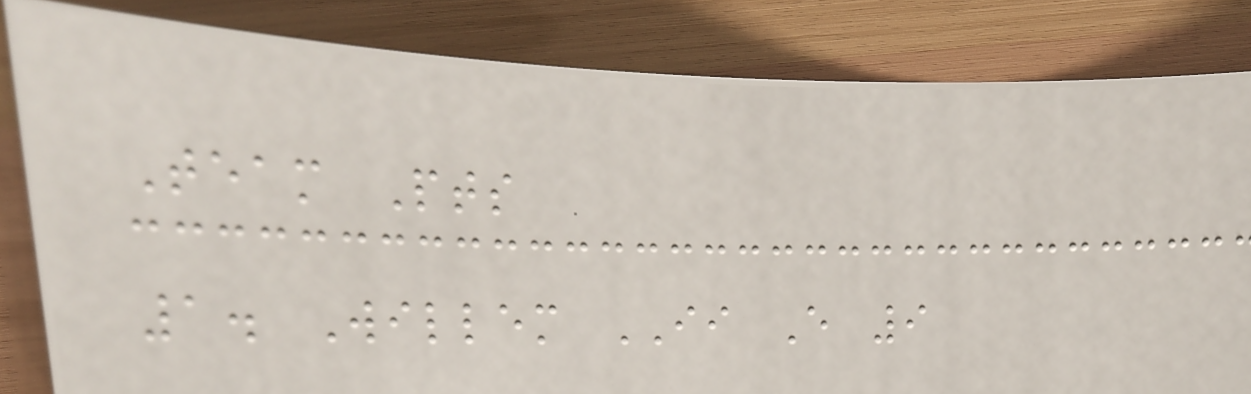Team Pts
1. Willem II E 9
